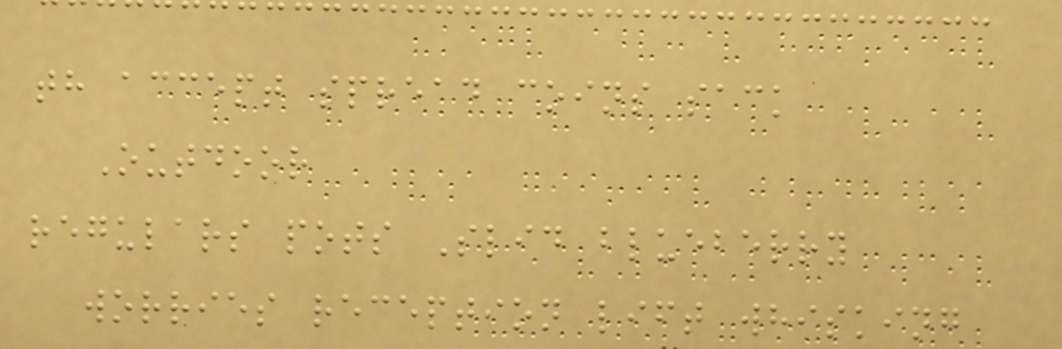th accept spread coins sack
Outdoor
regulars pots Slid blueberry
worries reception lift whisking
